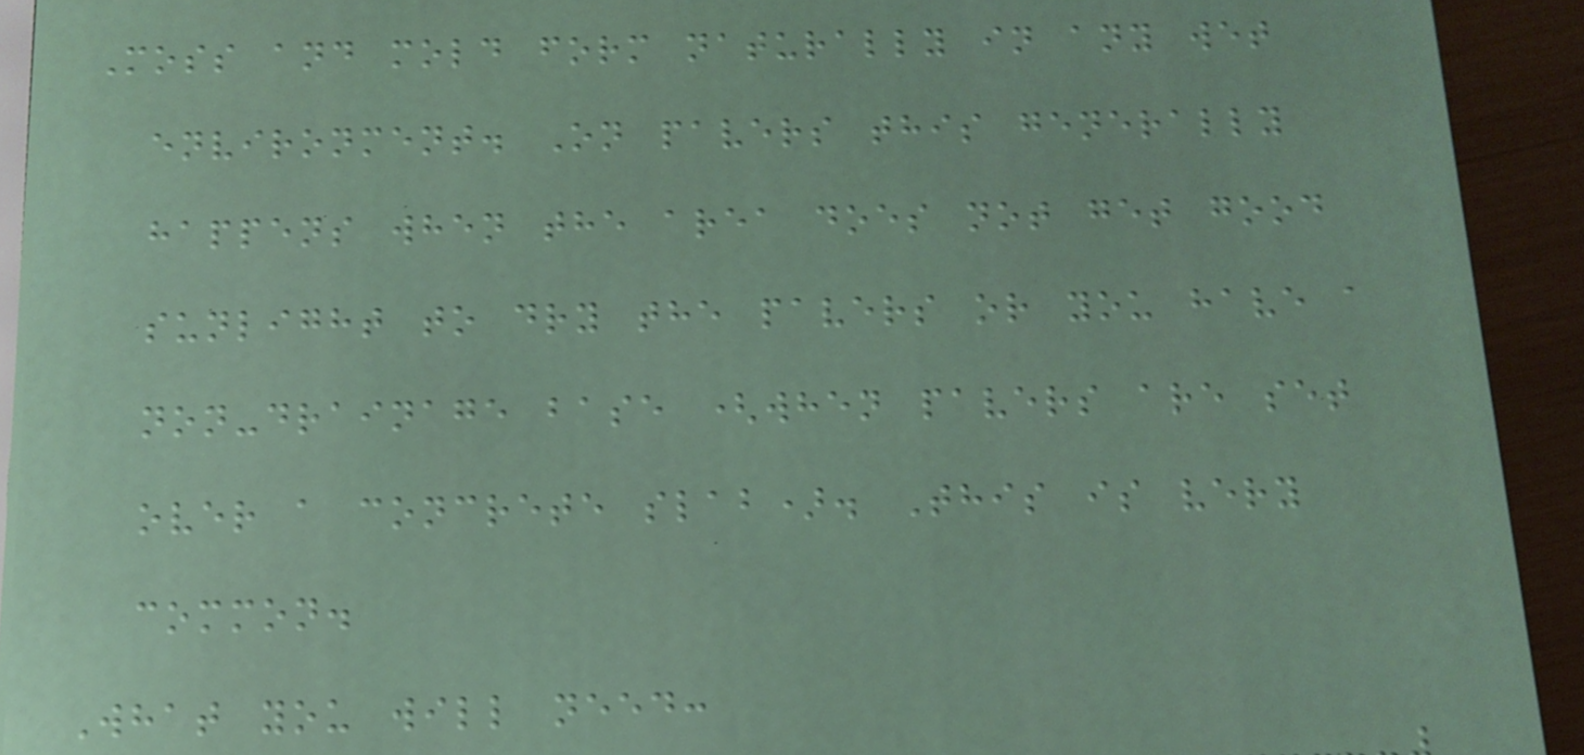Moss and mold form naturally in any wet
environment. On pavers this generally
happens when the area does not get good
sunlight to dry the pavers or you have a
non-drainage base (when pavers are set
over a concrete slab). This is very
common.
What you will need:
